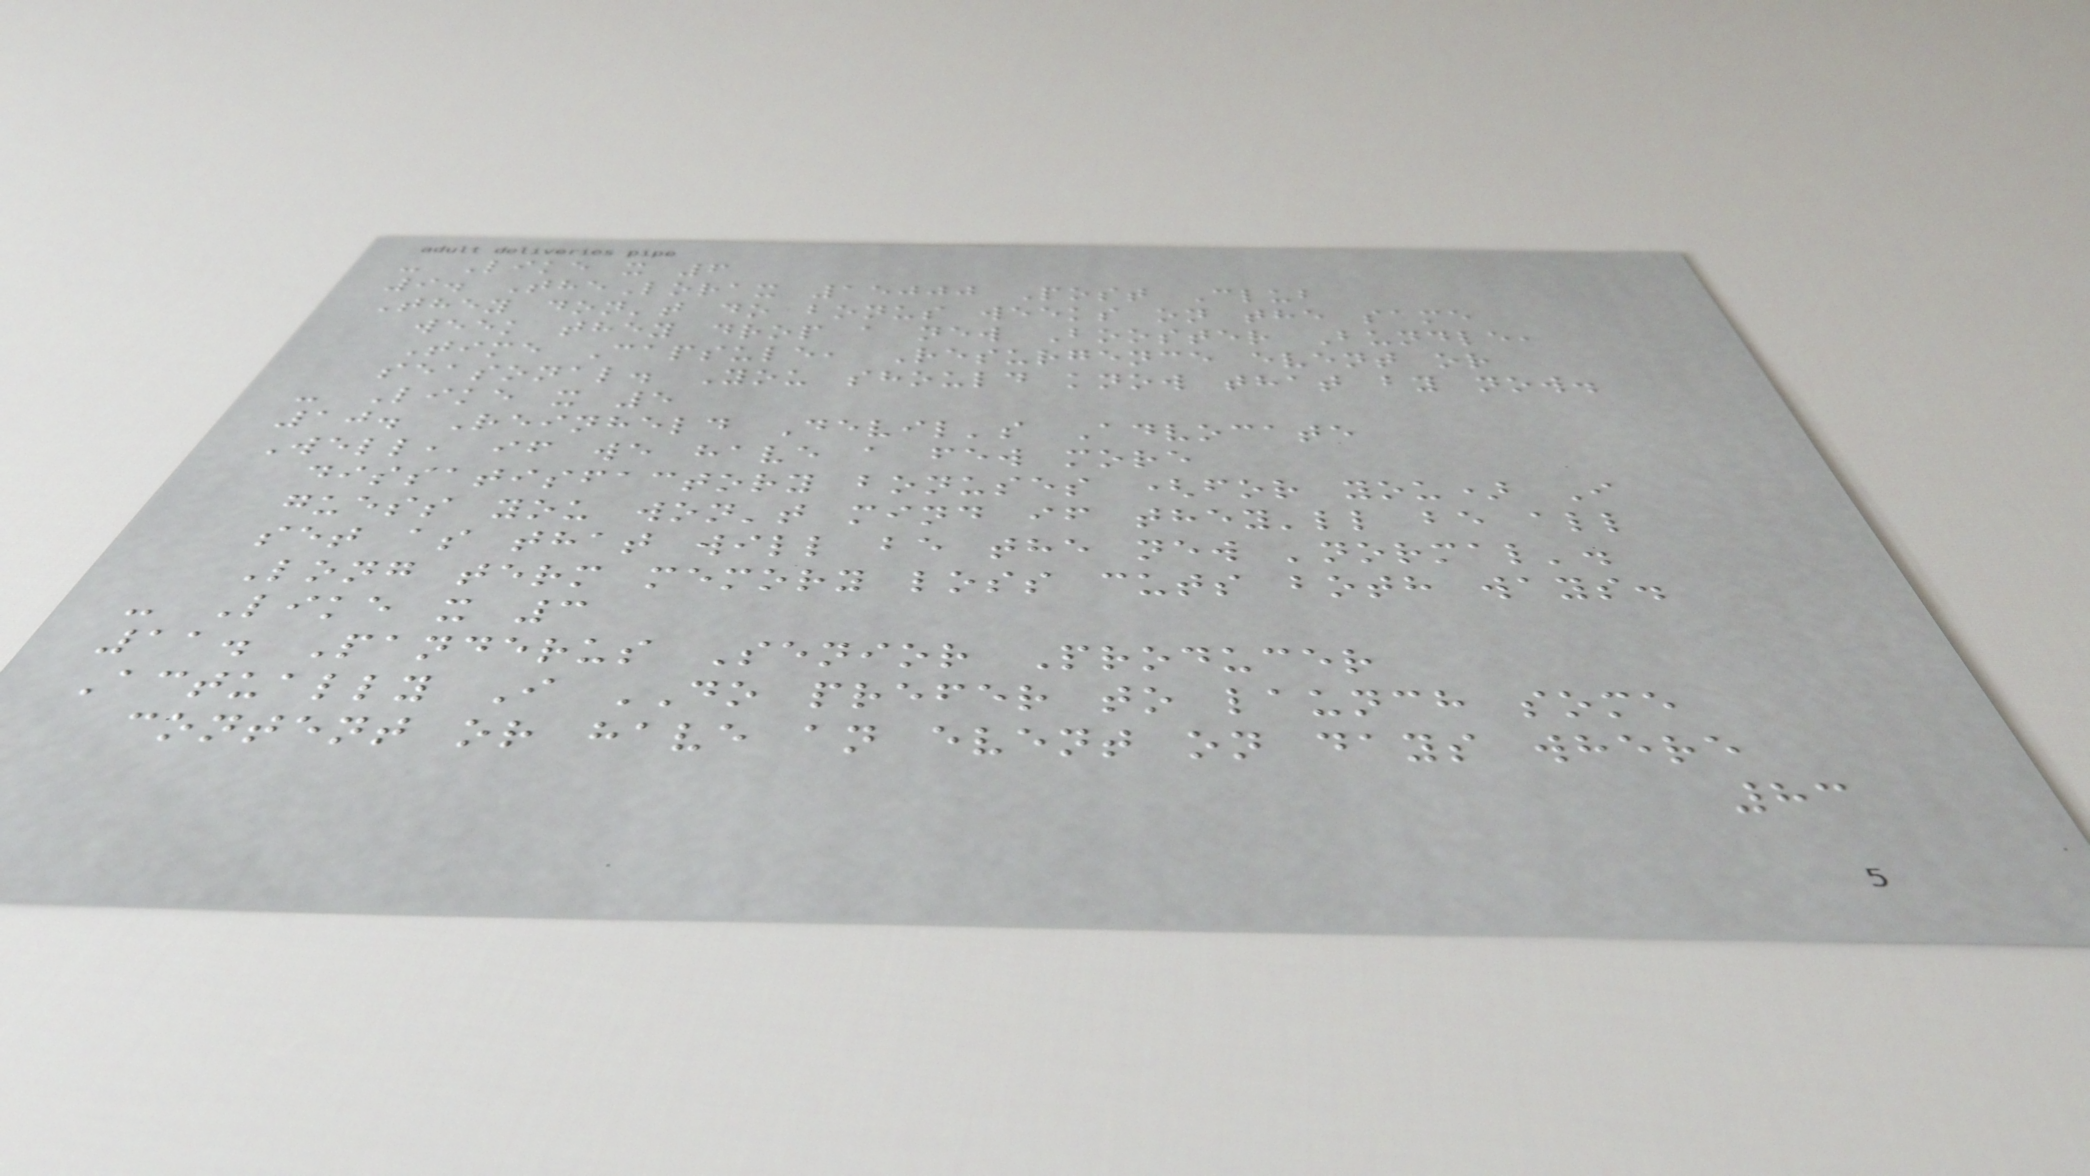- Like x 6
9. TheLorax 15000 Post Club
They don't do bonus weeks on the same
week they drop a new Booster Bundle,
Time Capsule, Resurgence event or
seasonal. You should know that by now.
- Like x 5
10. Reinheld Devil's Advocate
Well, if we have a few more
dissatisfactory bonuses (for you) I
guess you won't mind if they'll be all
set as that will be the new 'normal'.
Long term memory loss cuts both ways.
- Like x 3
11. Panderus Senior Producer
Actually I DO prefer to launch some
content or have an event on days where
83
